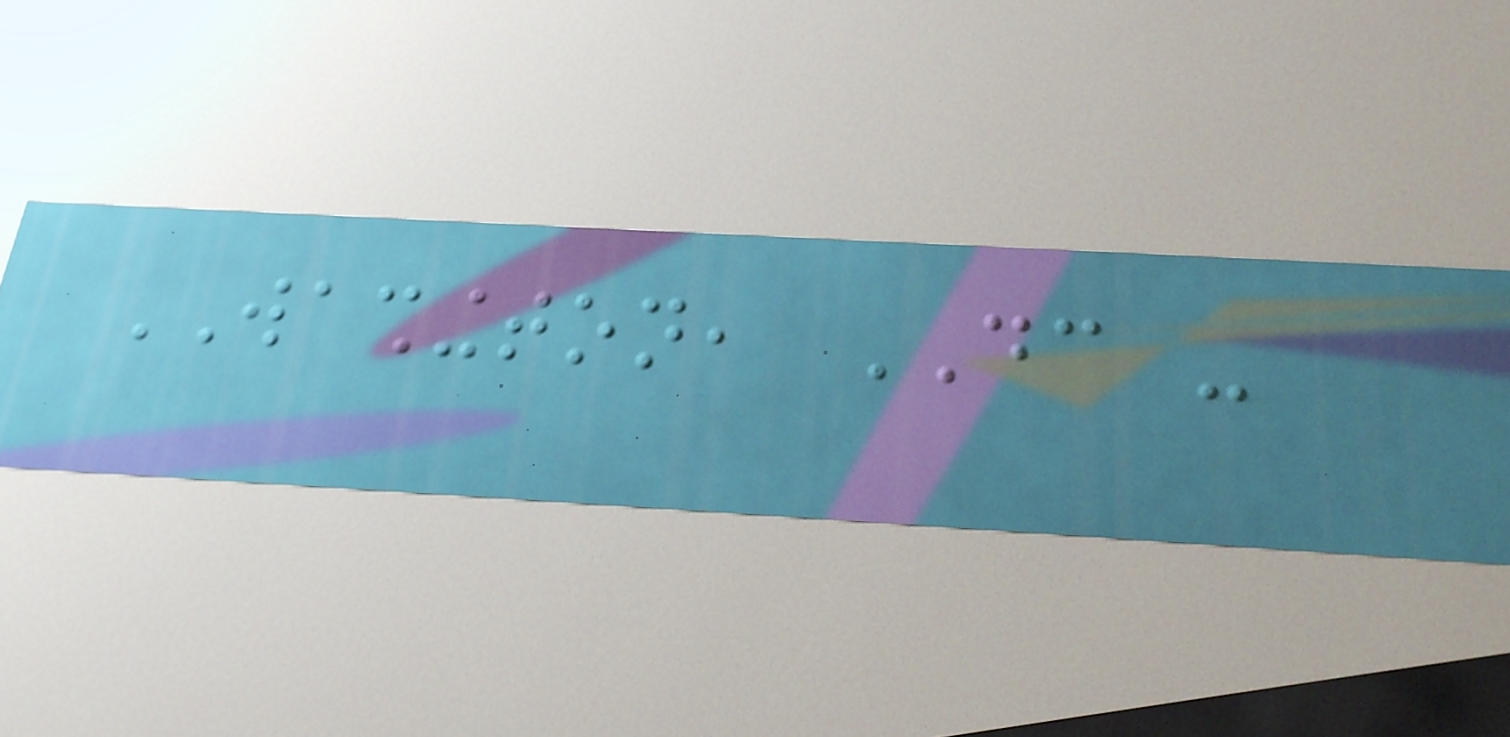WASHINGTON, DC -
